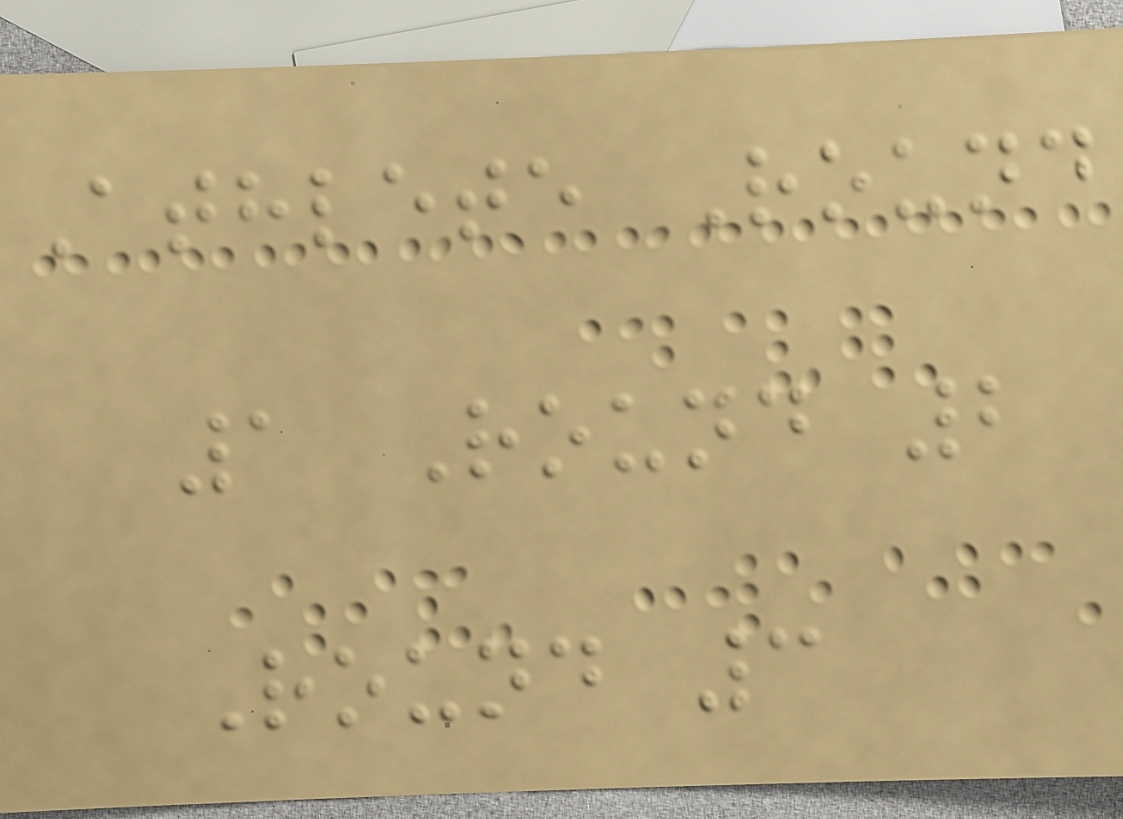Athlete Round
1 Round 2
Round 3
